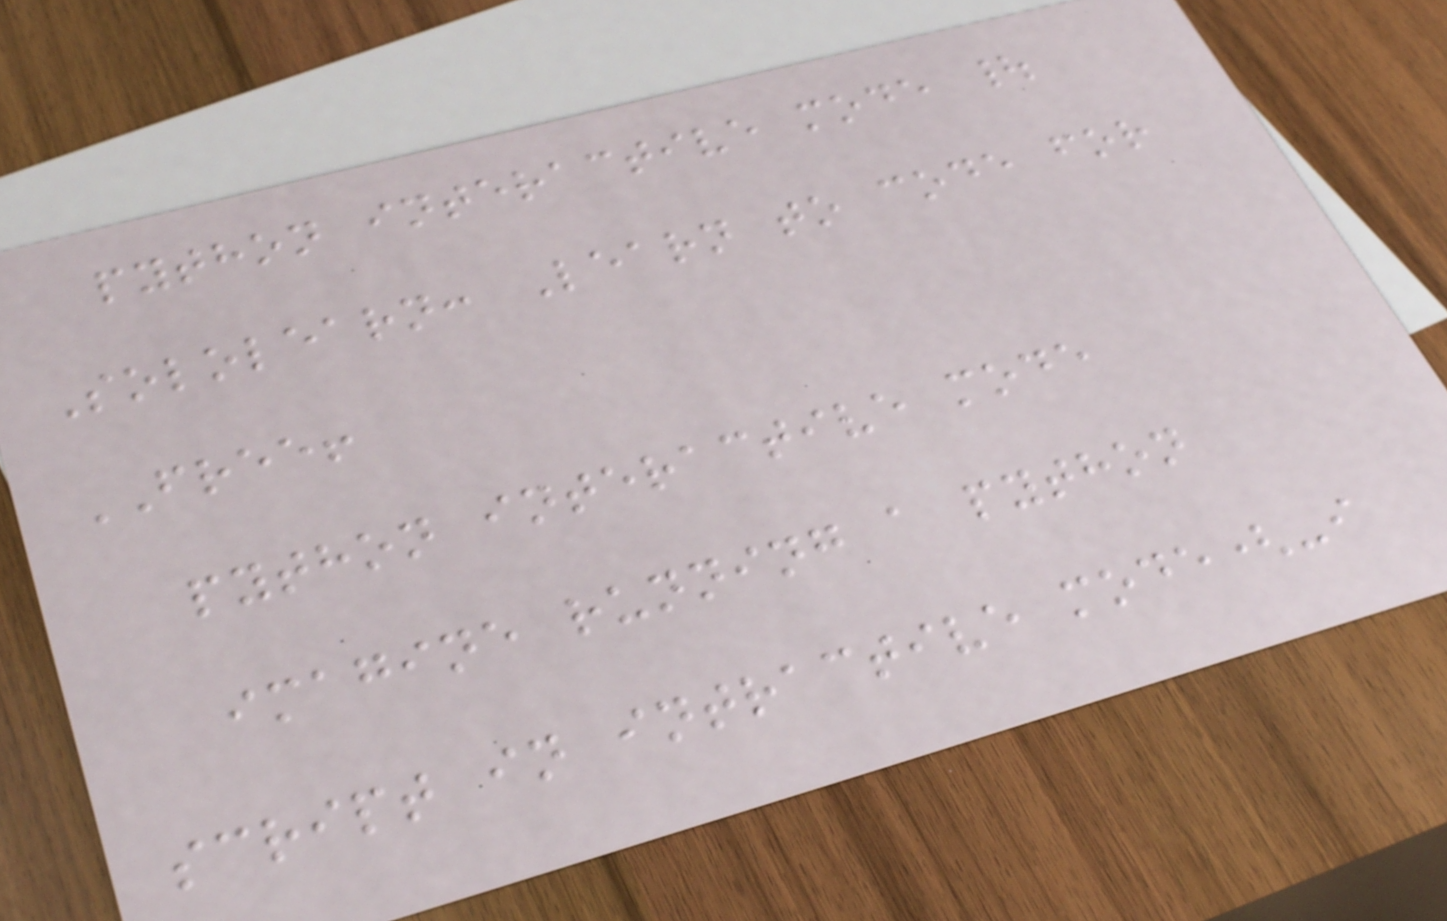python interactive mode |
Sololearn: Learn to code for
FREE!
python interactive mode
imagine running a python
script in intractive mode(-i
